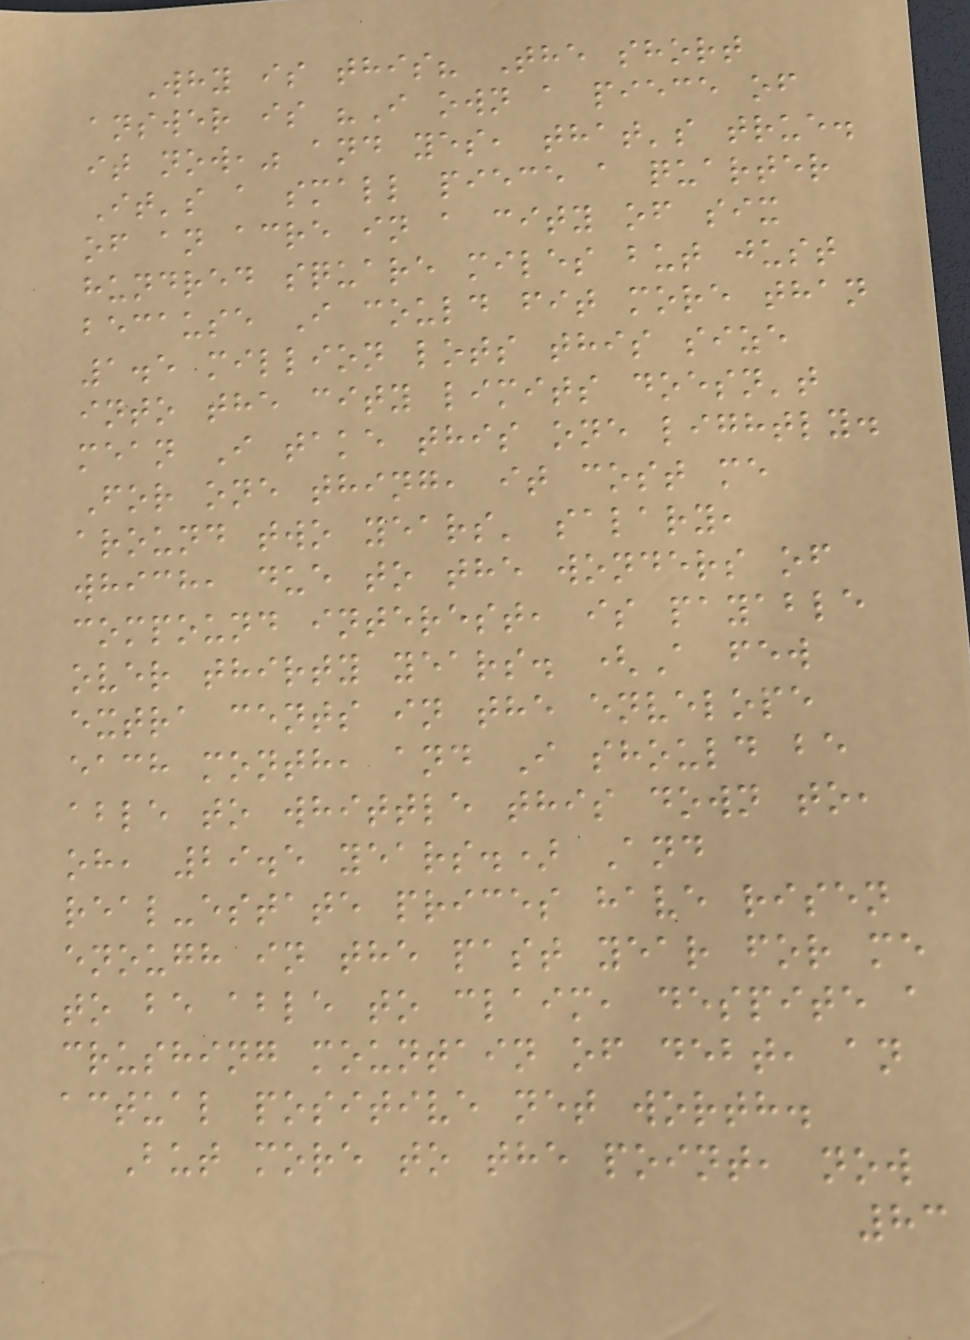Why is this? The short
answer is "I own a piece of
it now," and yes, that's true.
It's a small piece a quarter
of an acre in a city of six
hundred square miles but just
because I could fit more than
1.5 million lots this size
into the city limits doesn't
mean I take this one lightly.
For one thing, it cost me
around two years' salary,
which, due to the wonders of
compound interest, is payable
over thirty years. (A few
extra cents in the envelope
each month, and I should be
able to whittle this down to,
oh, 29.5 years.) And
real-estate prices have risen
enough in the past year for me
to be able to claim, despite a
crushing mountain of debt, an
actual positive net worth.
But more to the point, now
83
